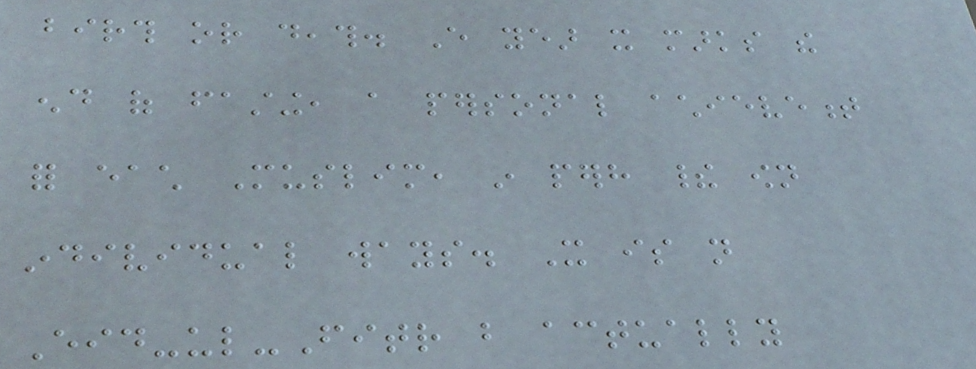birth or death. Every year it marks the
end of fasting, a personal achievement
for each Muslim, in perhaps their own
individual ways. It is not
Eid-ul-Fitr but actually
